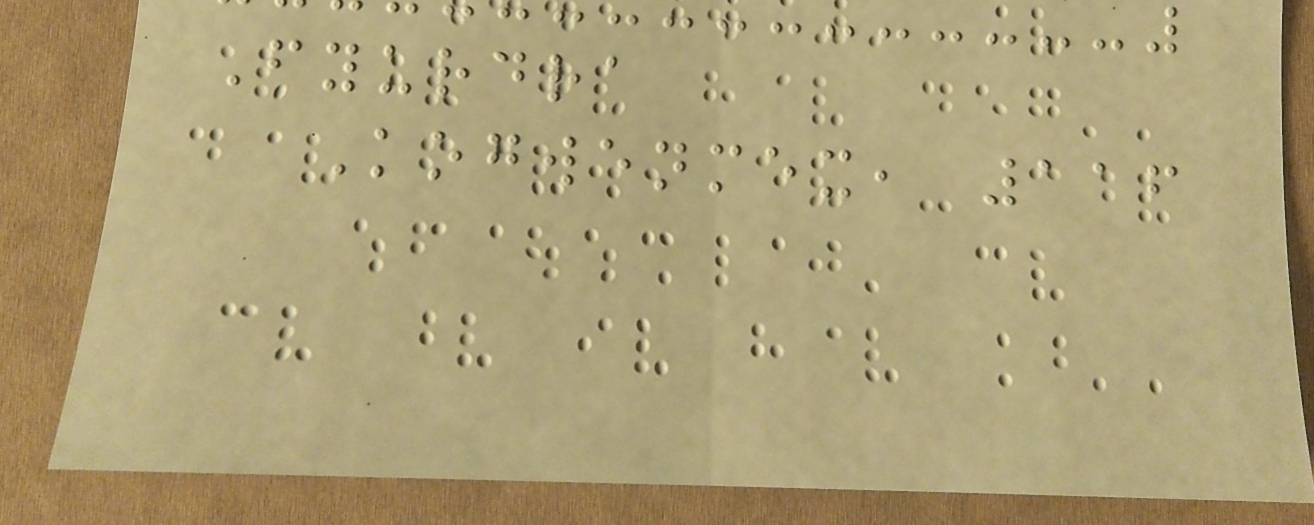Fyurdra
Kogwenmex, 116
